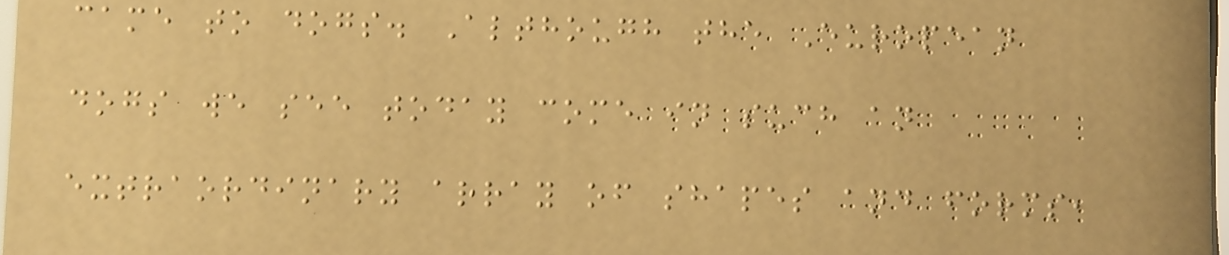came to dogs. Although the European
dogs we see today come in such an
extraordinary array of shapes and forms,
